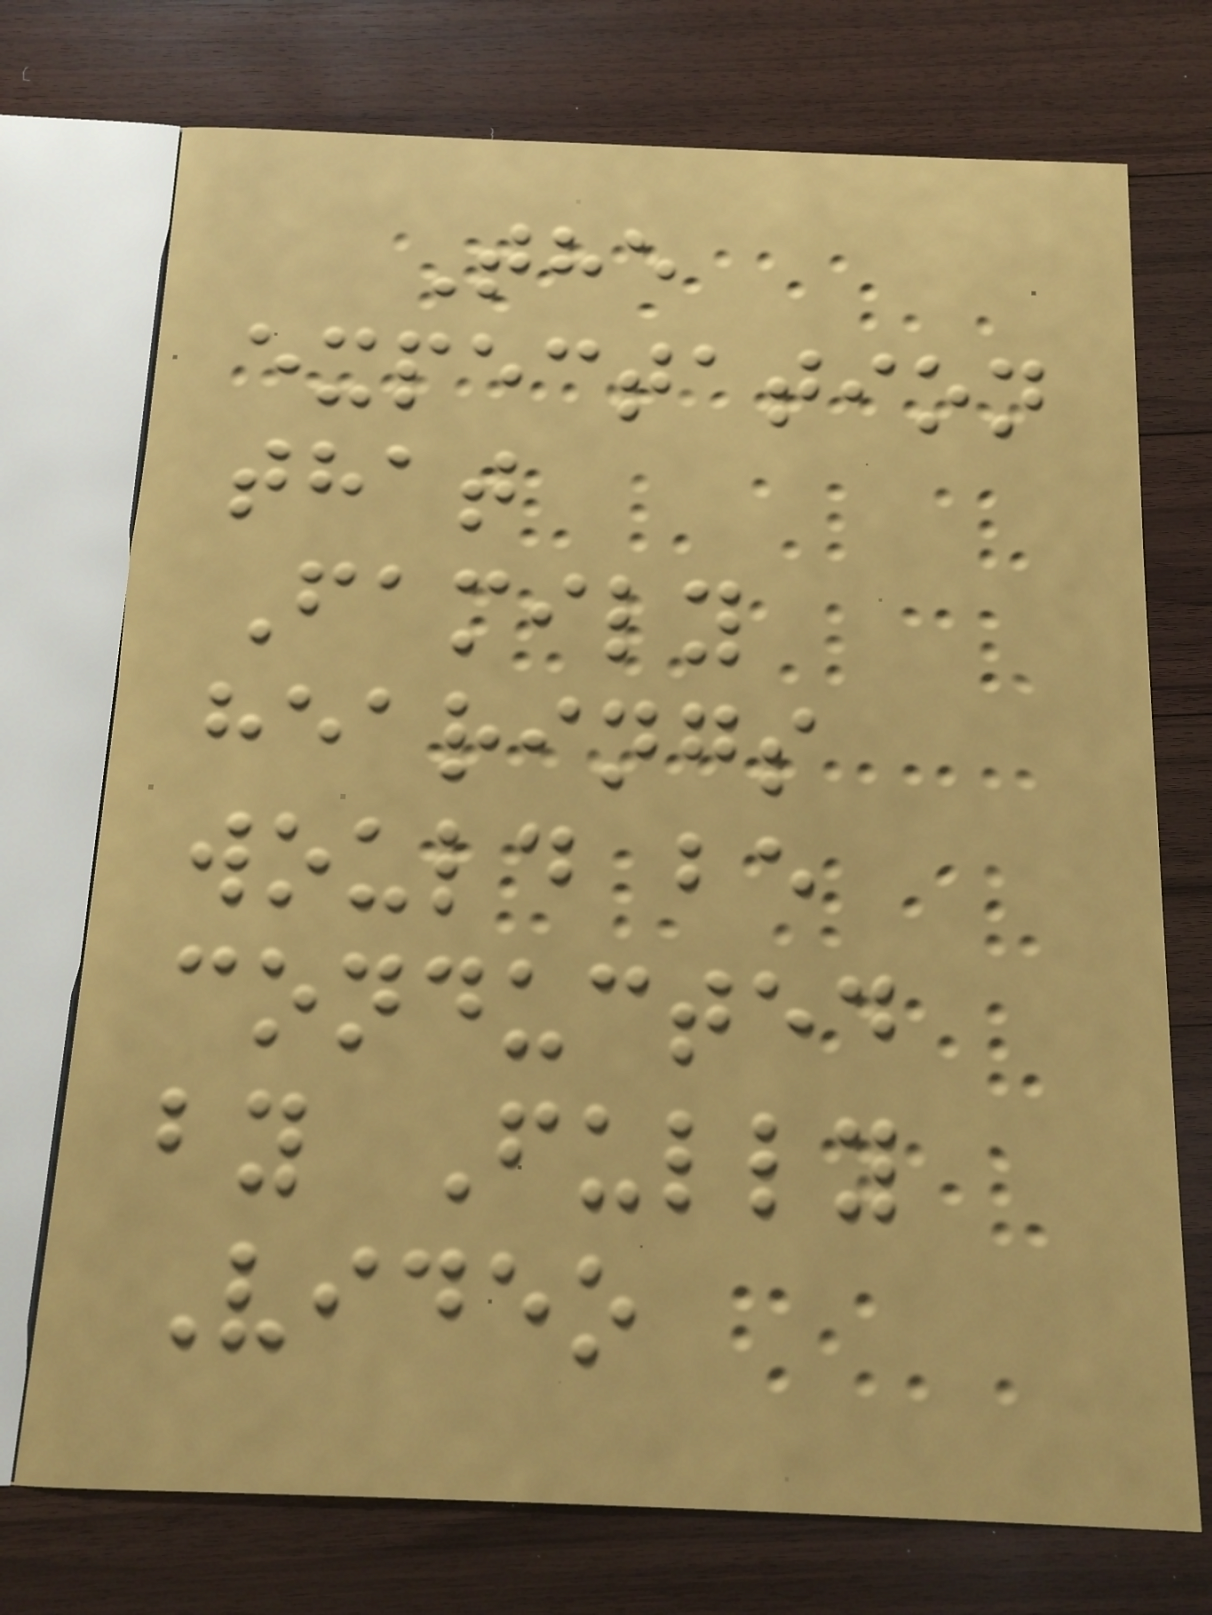The
expectation
that
Family
hearings
would be
conducted
by Fully
Video
